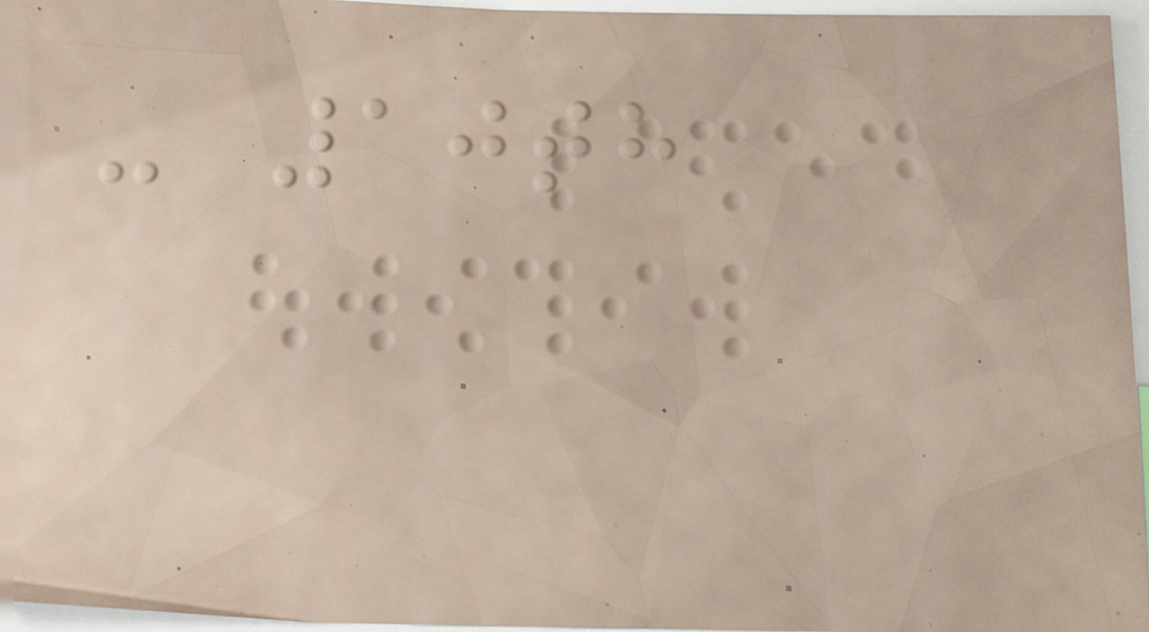- 10th
